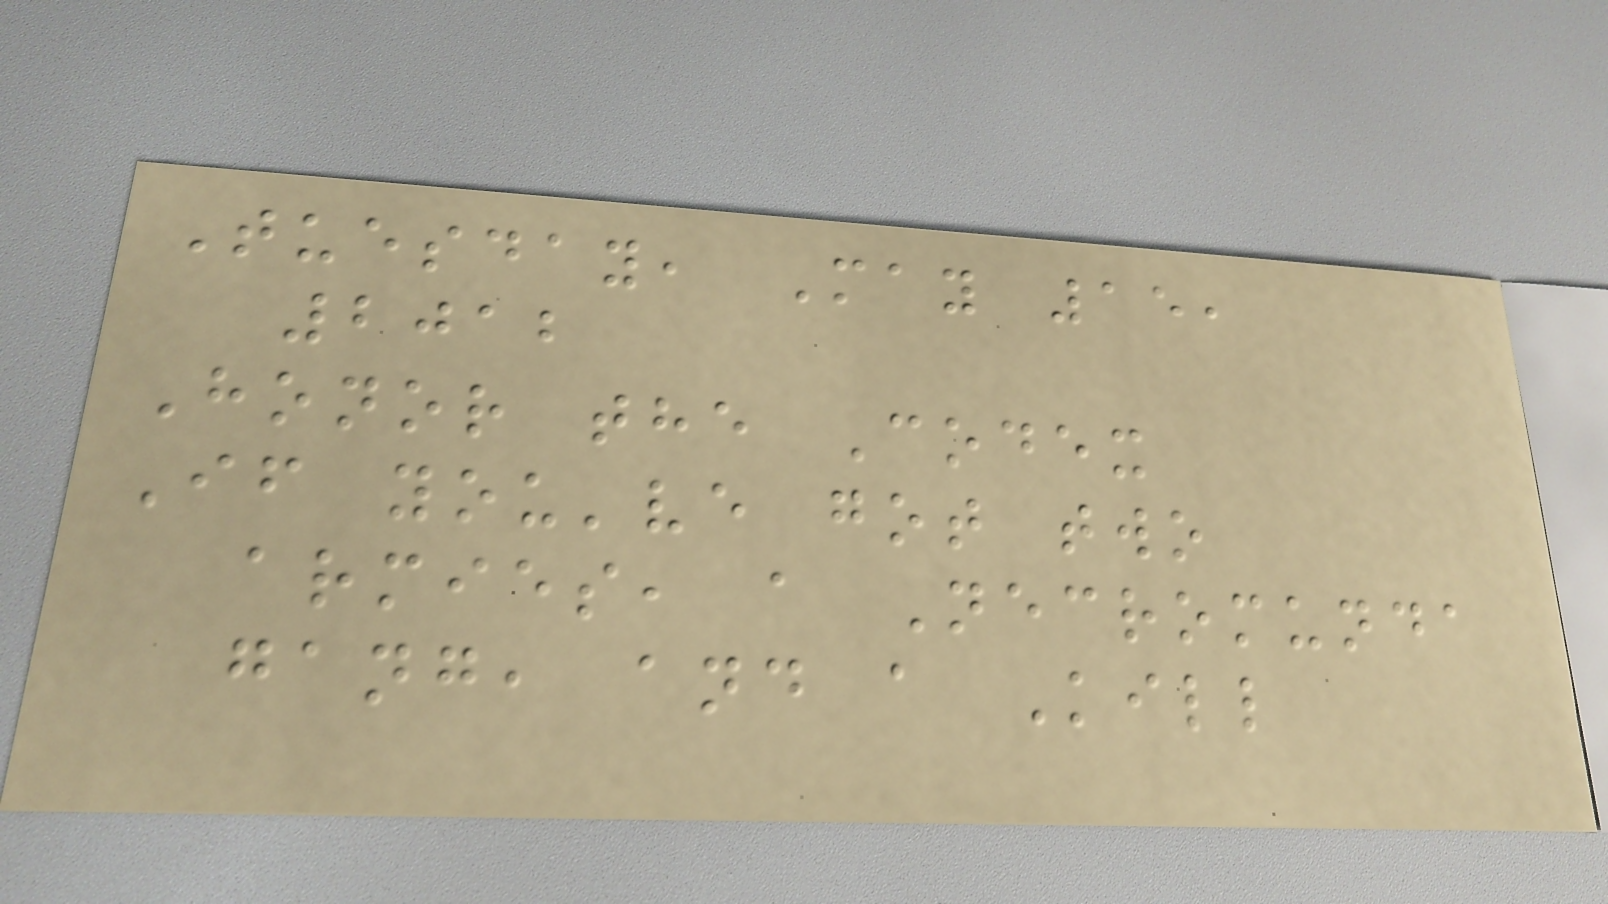Tuesday, May 15,
2012
Honor the Codex
If you've got two
armies, a Necromunda
gang, and a Kill
